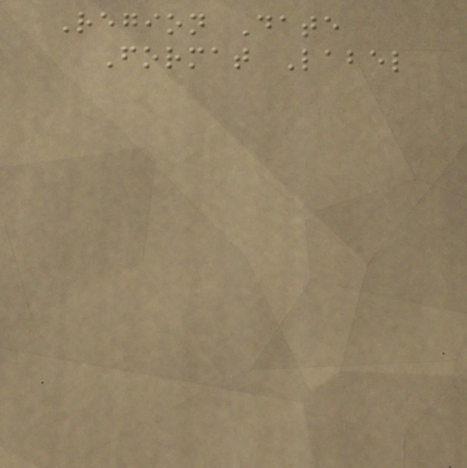Region Date
Format Label
